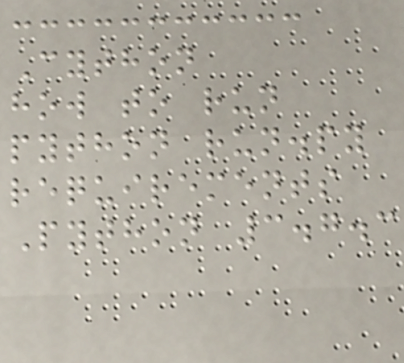Cython
how to run
python run.py
requirements
Python 3.7.3
